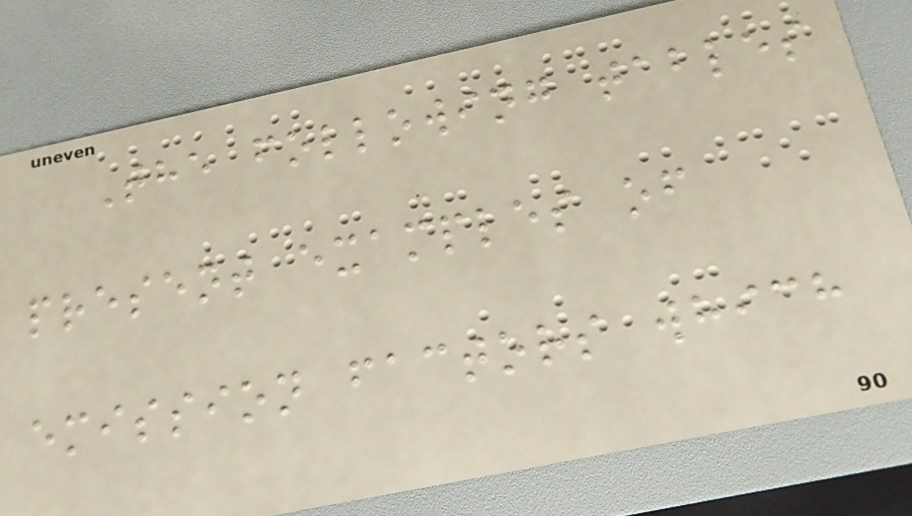The following tables
present examples of
emission factors which
